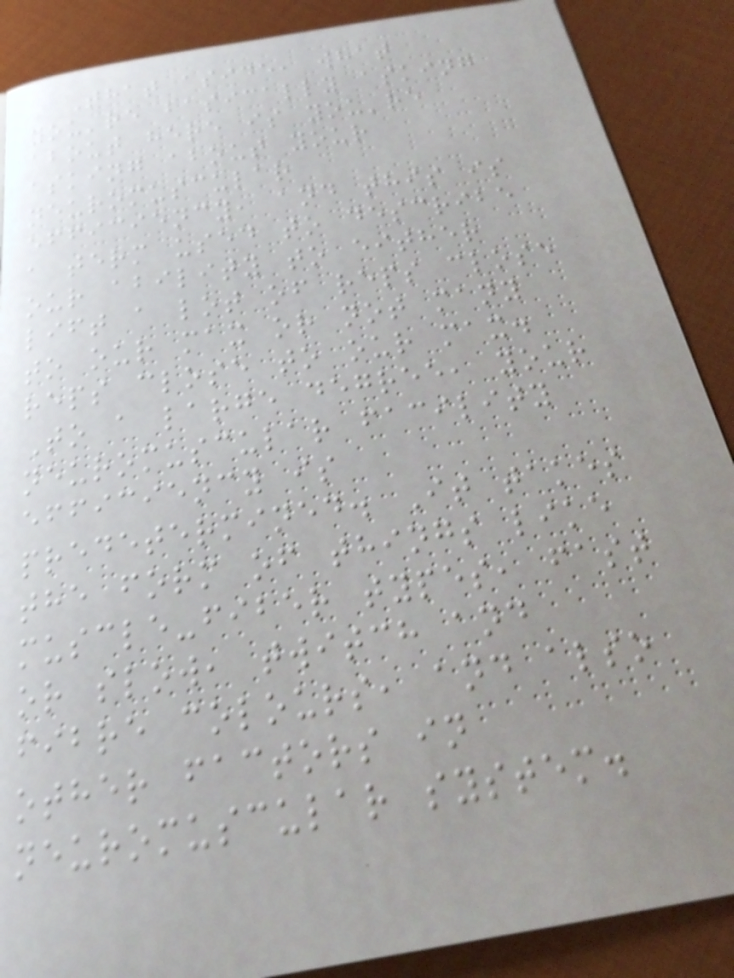That aside, what
you're basically asking
about here is you're
asking about your
neuromuscular
efficiency, and this is
a term used to describe
our ability to either
lift a lot of reps close
to our max or not many
reps close to our max.
To a large degree, your
neuromuscular facility
efficiency is
predetermined. It takes
the form of things like
muscle-fiber types, fast
or slow, twitch and
fibre colours, and also
other factors in
neuromuscular system.
